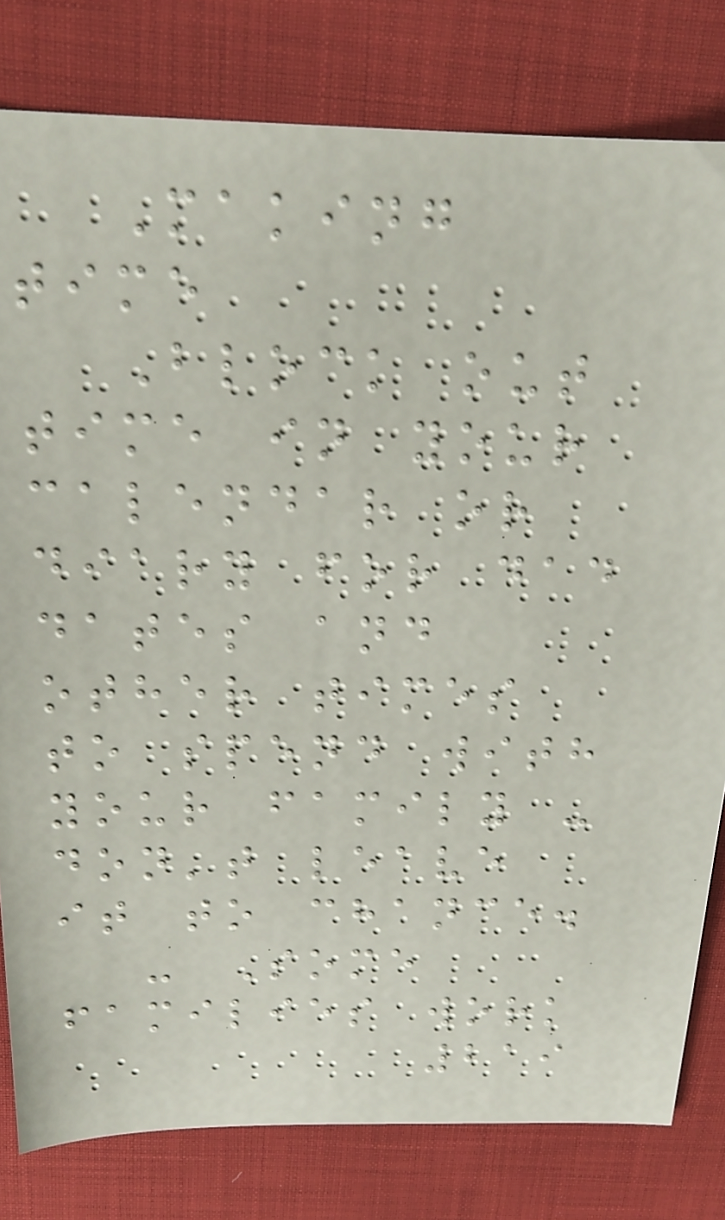Making
time
Block out
time in your
calendar or
diary for dad
dates and
other times
to spend with
your family -
don't leave
it to chance.
- Some
families work
219
